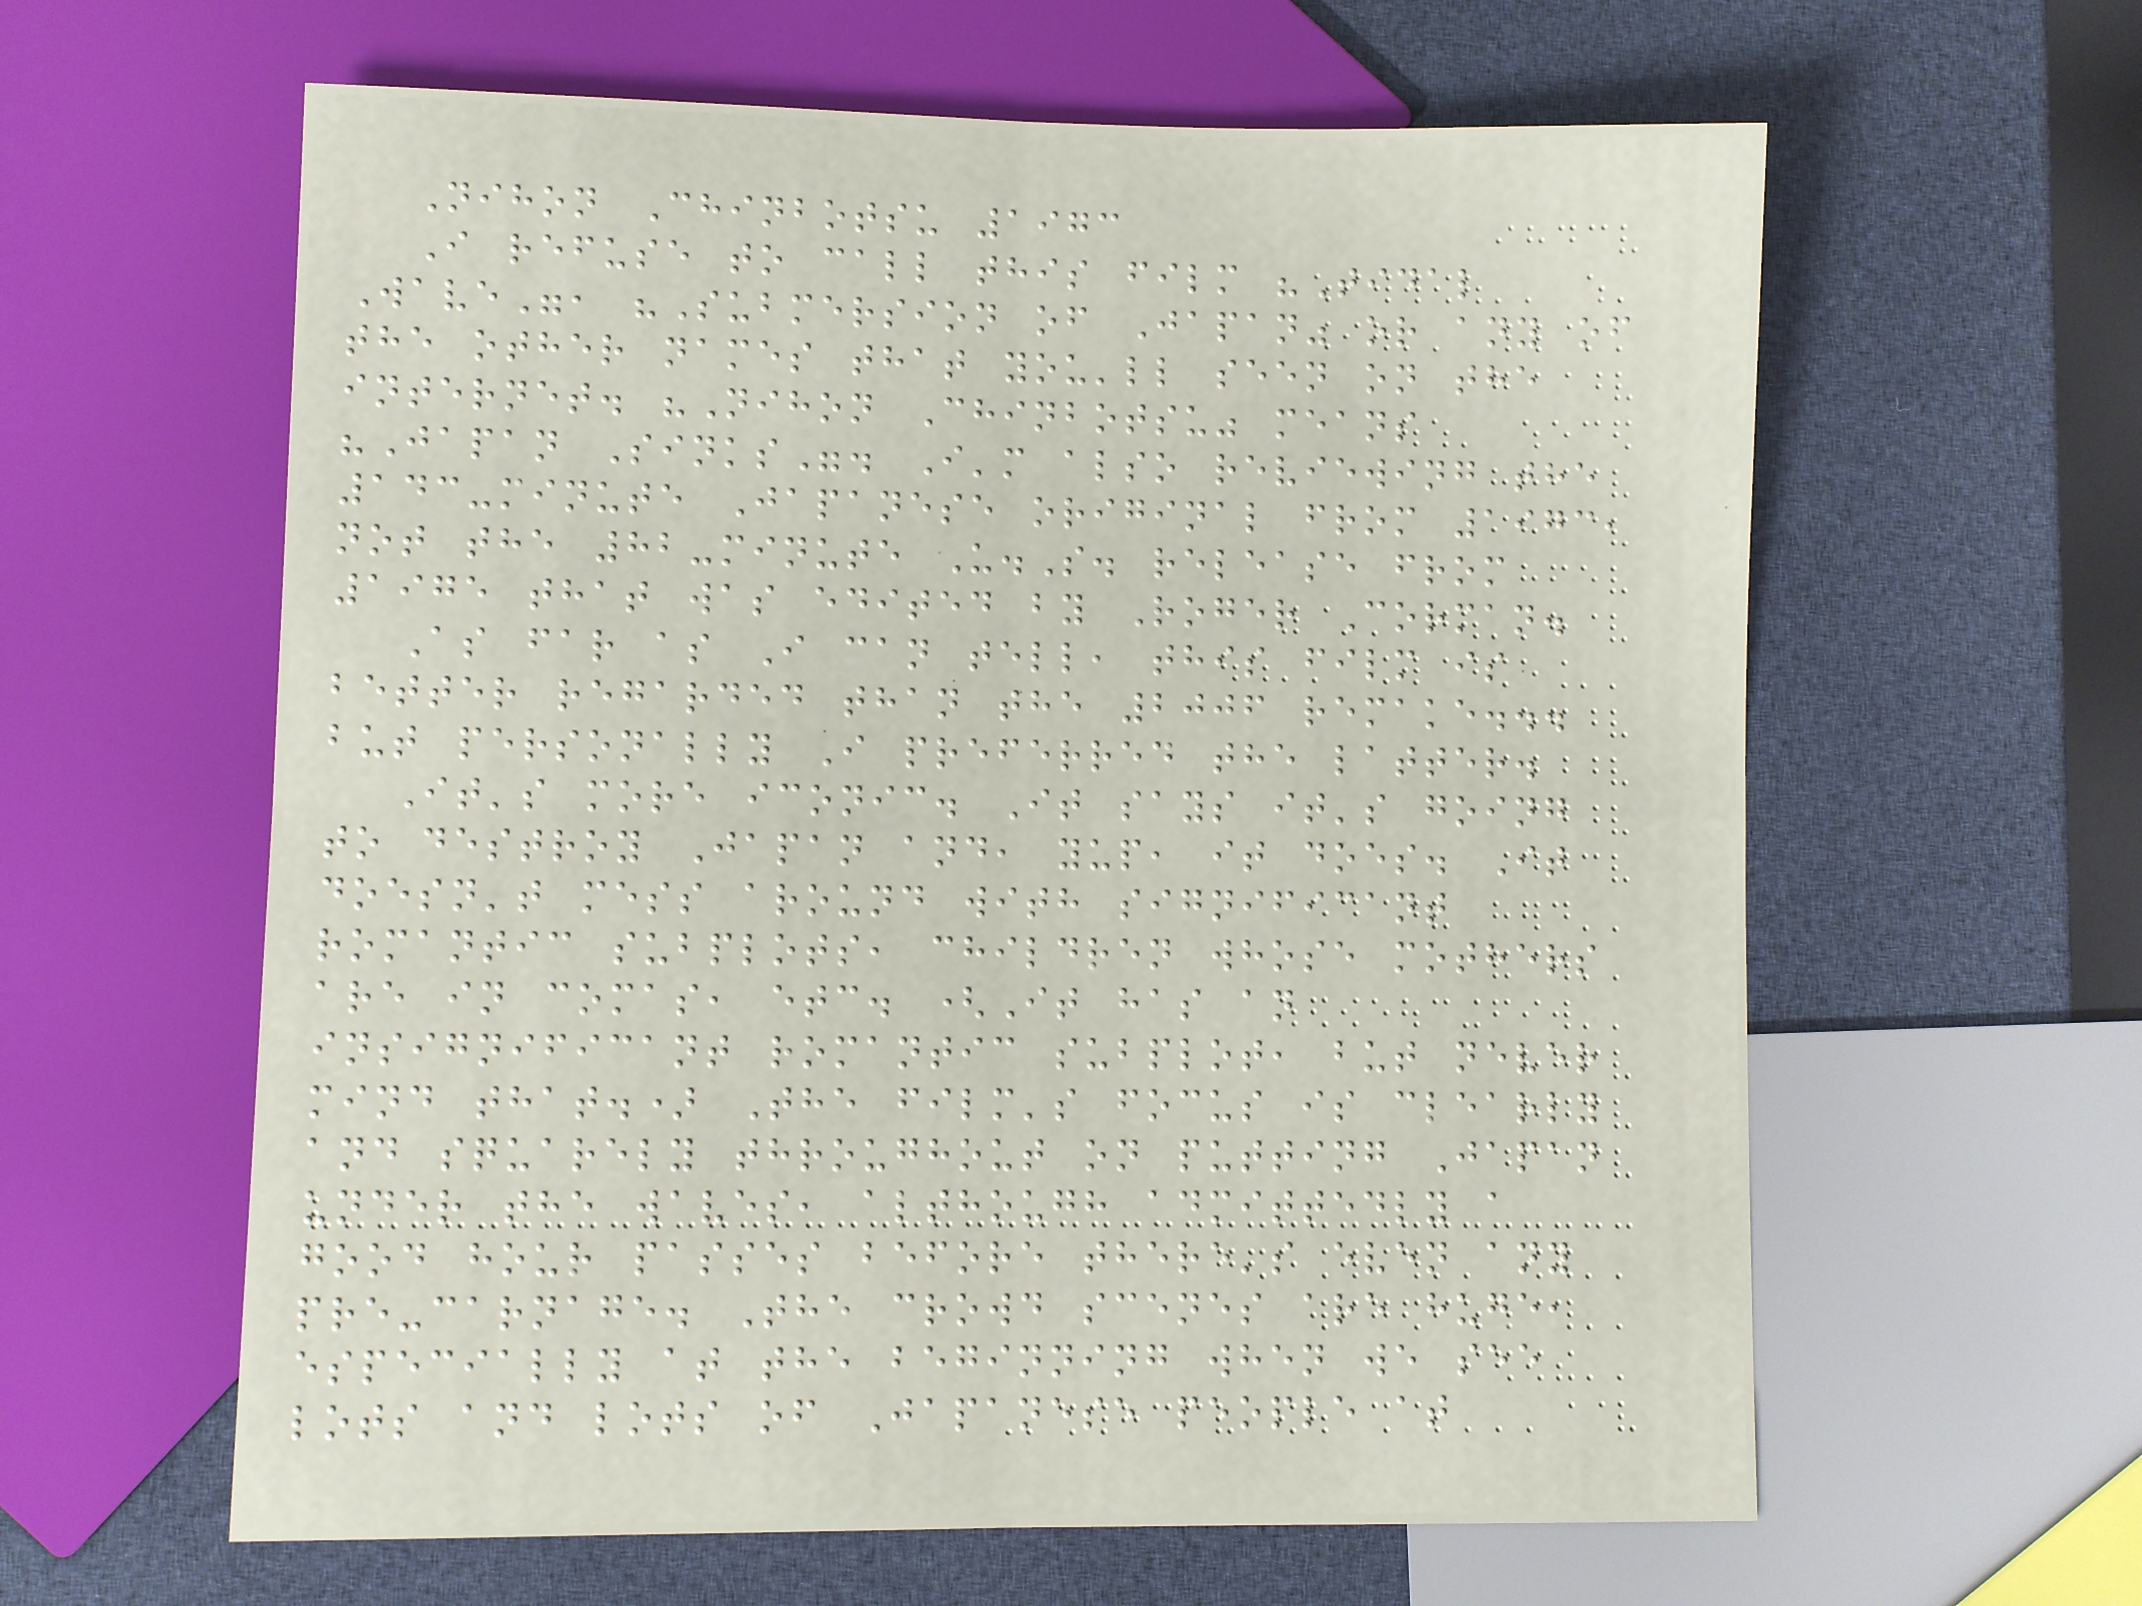Nihon Chinbotsu 1973
I refuse to call this film "Tidal
Wave", "Submersion of Japan" or any of
the other names that you'll seen on the
internet. "Nihon Chinbotsu" means
"Japan Sinks". I'm also reviewing the
143-minute Japanese original from 1973,
not the 82-minute U.S. release from
1975 that was edited by Roger Corman.
As far as I can tell, this film is
better regarded than the 2006 remake...
but personally I preferred the latter.
It's more iconic. It says it's going
to destroy Japan and, yup, it does. It
doesn't mess around with significant
romantic subplots, children whose mothers
are in comas, etc. (It has an
insignificant romantic subplot, but never
mind that.) The film's focus is clearly
and squarely throughout on putting Japan
under the waves, although admittedly a
good hour passes before there's even any
pre-carnage. The crowd scenes are huge,
especially at the beginning when we see
lots and lots of Japanese people at
